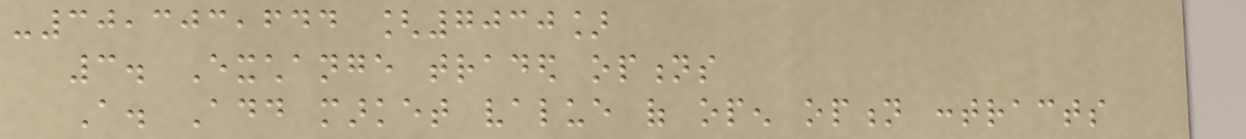-30,303,644 [7030]
3. Exchange traded options
A. Add market value of open option contracts
